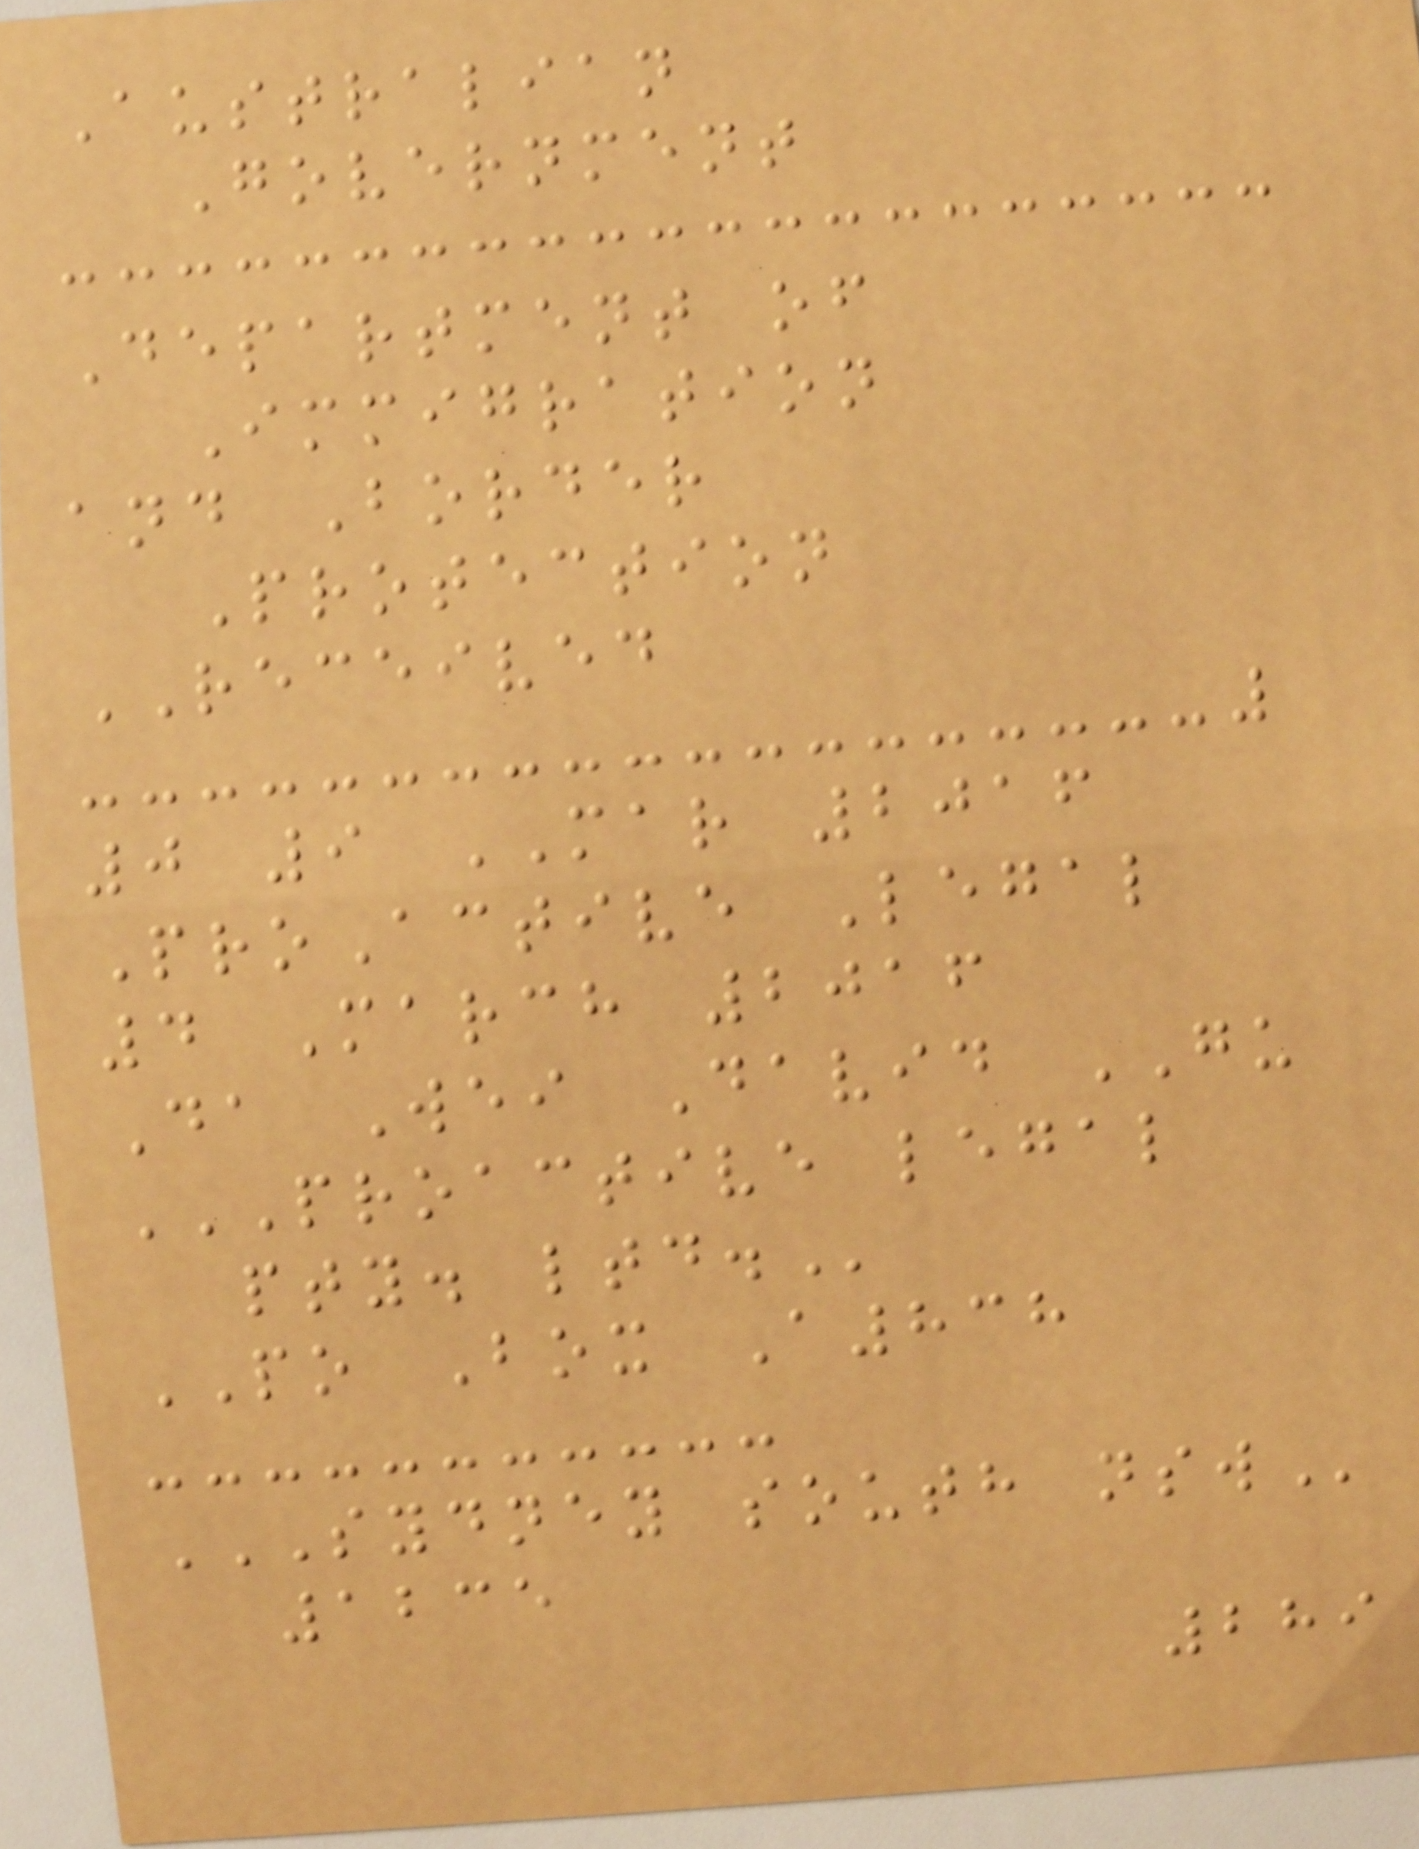Australian
Government
Department of
Immigration
and Border
Protection
RECEIVED
0 9 MAR 2016
ProActive Legal
4 March 2016
Da Wei David GU
PROACTIVE LEGAL
PTY. LTD.
PO Box A838
SYDNEY SOUTH NSW
1235
289
